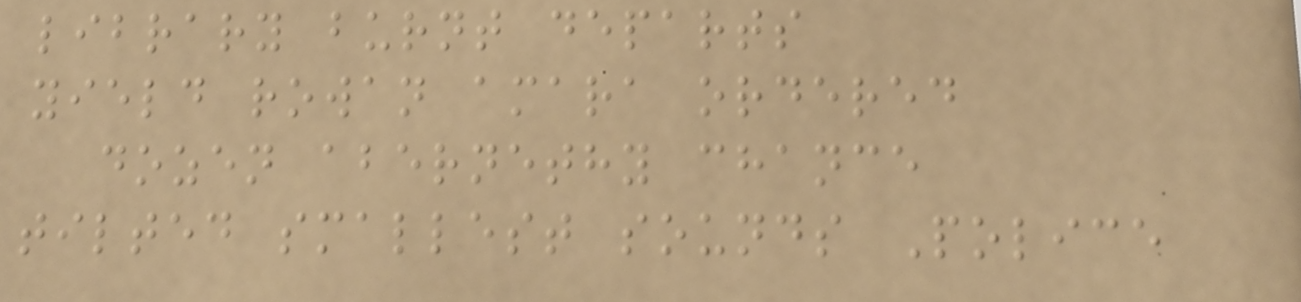library burnt departs
yield rowan amara ordered
dozen abernethy chance
tilted smallest sounds Police
